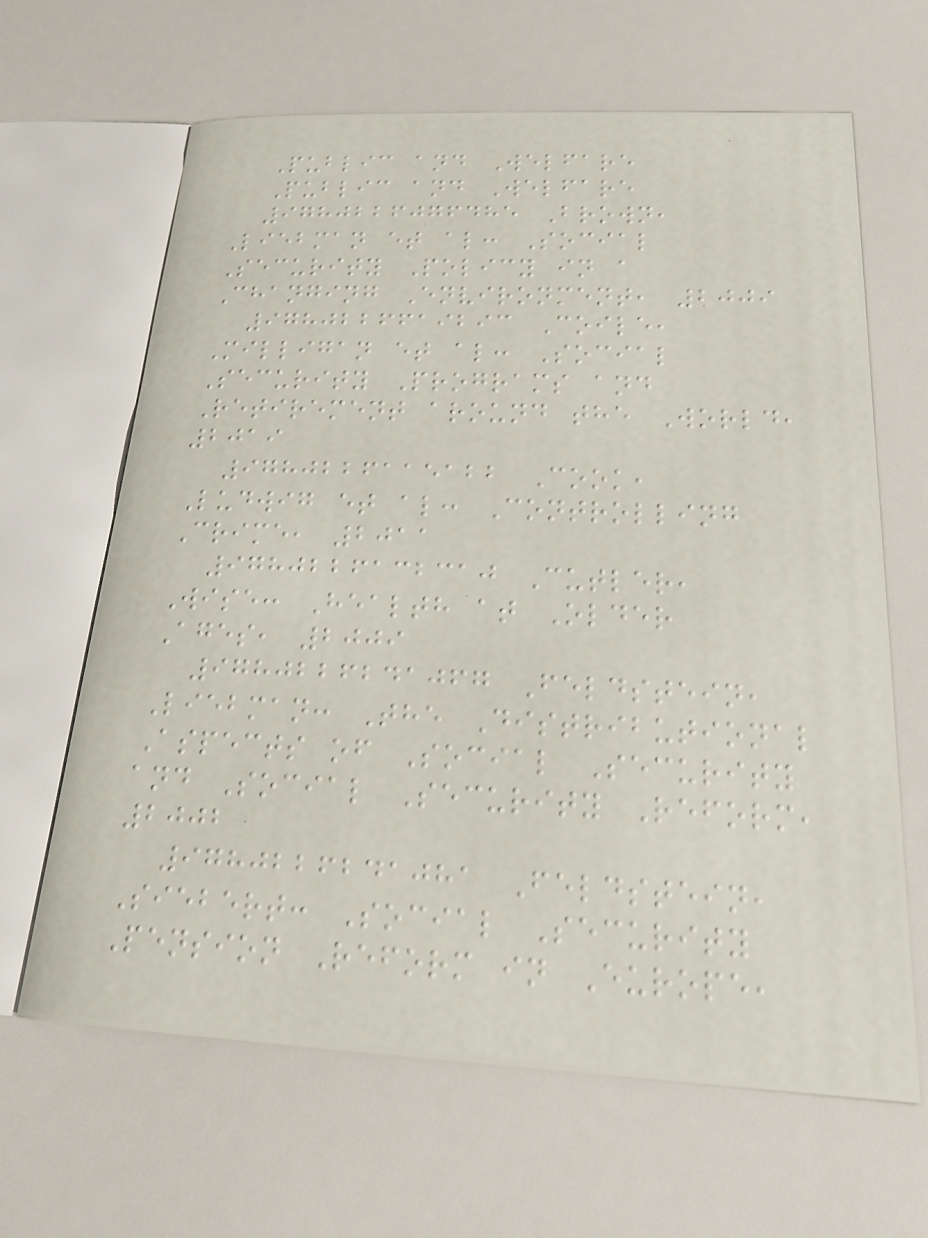Public and Welfare
Public and Welfare
9780226076485 Brown,
Liebman et al: Social
Security Policy in a
Changing Environment, 2009
9780226619293 Coile,
Milligan et al: Social
Security Programs and
Retirement around the World,
2019
9780226115122 Cook,
Ludwig et al: Controlling
Crime, 2011
9780226132310 Cutler,
Wise: Health at Older
Ages, 2009
9780226241067 Feldstein,
Liebman: The Distributional
Aspects of Social Security
and Social Security Reform,
2002
9780226241081 Feldstein,
Siebert: Social Security
Pension Reform in Europe,
